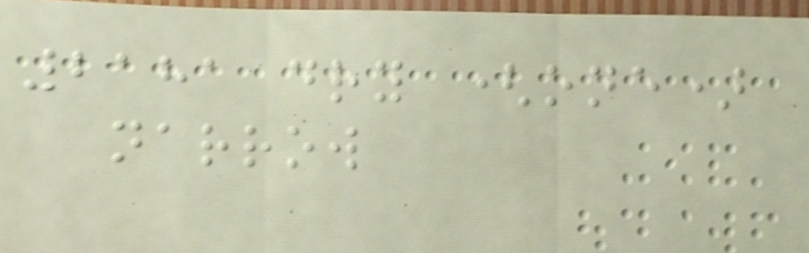2181 dry (one)
narrow
